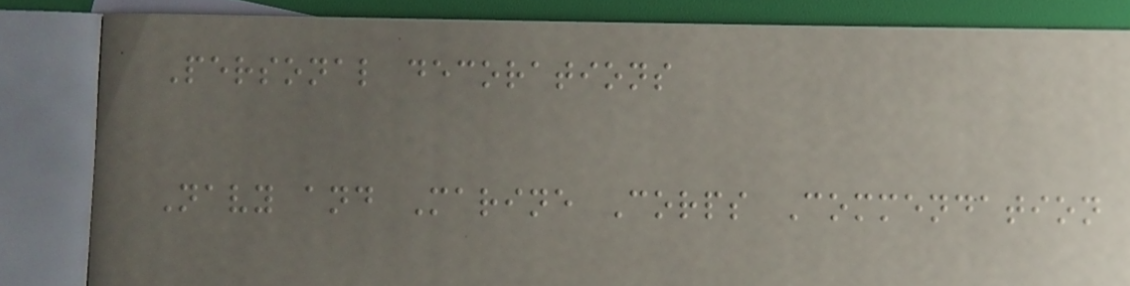Personal decorations
Navy and Marine Corps Commendation
